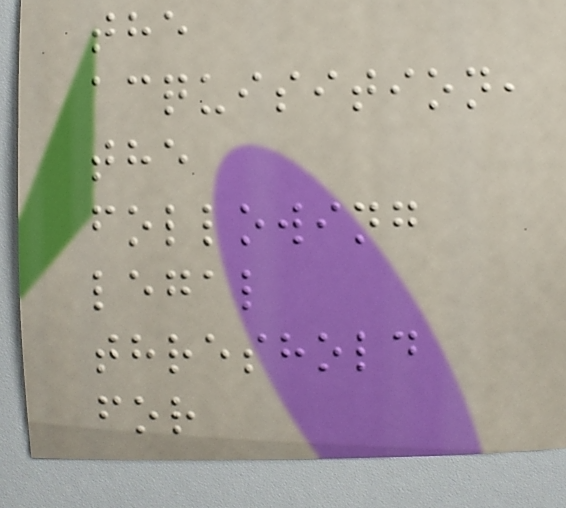the
acquisition,
the
following
legal
threshold
for
